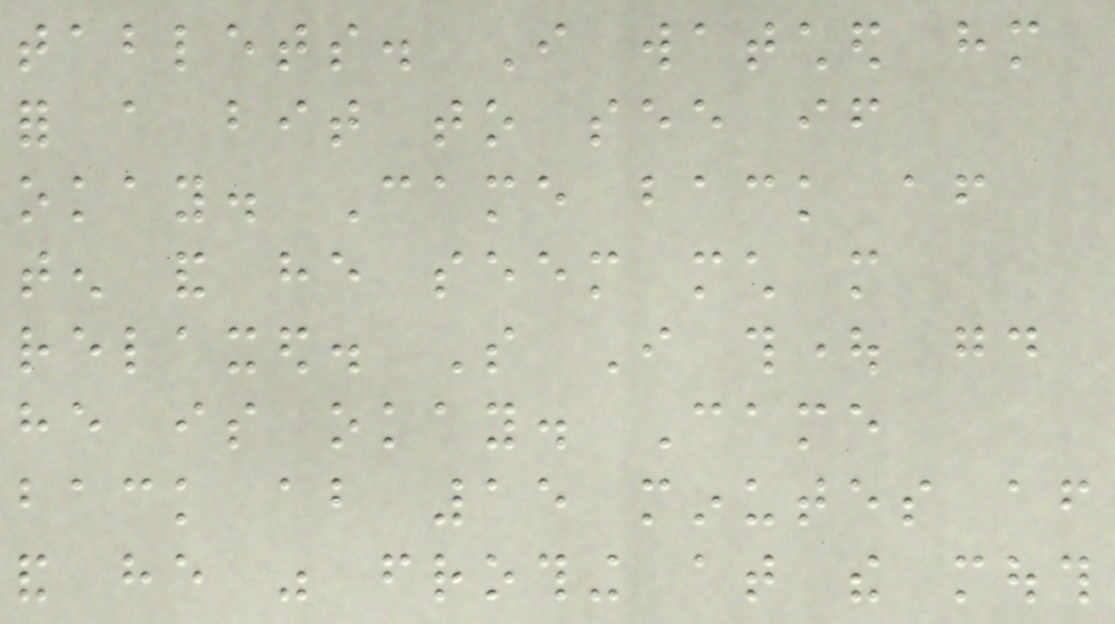tablets. I watched him
for a bit to see if
okay. Came back after
ten and he seem much more
relaxed. So I thought good
he is okay. Came
back about 15 minutes after
and he was frothing at the mouth
